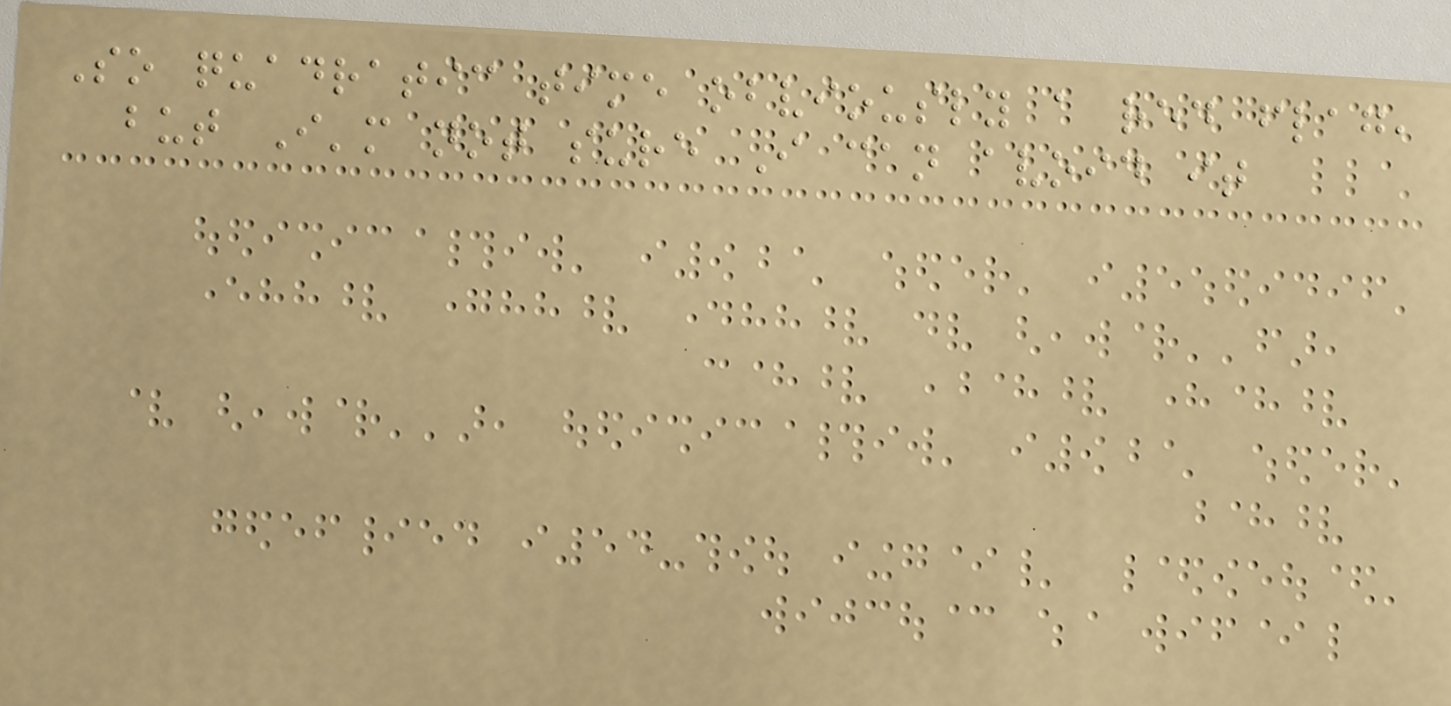So quadratic time obviously a red flag,
but I'm not sure I can avoid it
